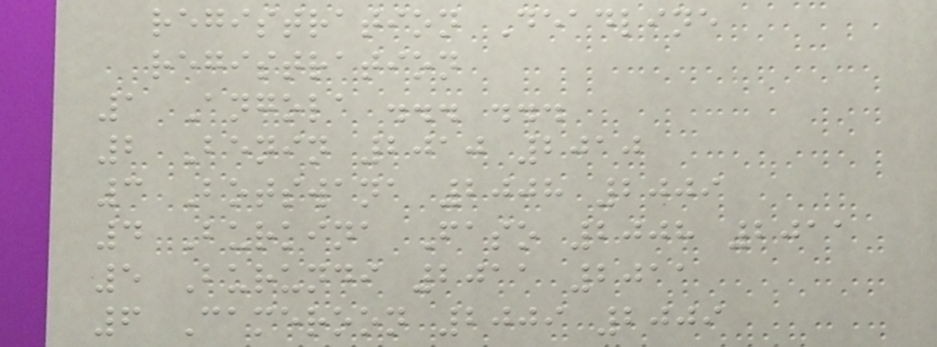registration Deadline
registration
1 Angola ... ...
2 Benin 2010 2010
3 Botswana 2008 2009
4 Burkina Faso 2008 2011
5 Burundi 2011 2011
6 Cameroon 2009 2009
